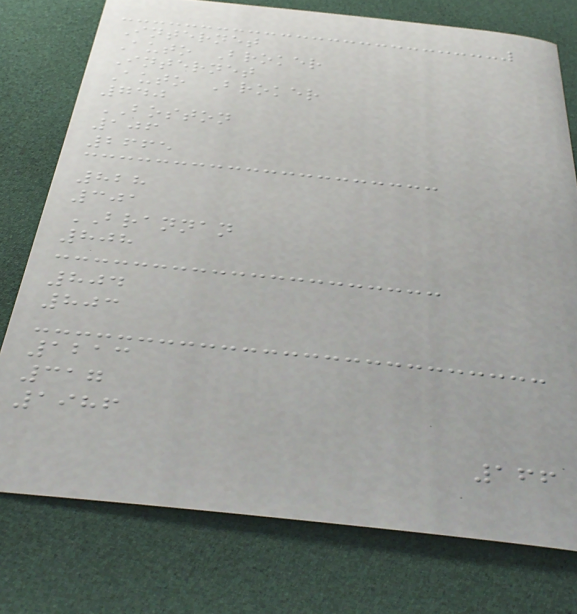Internet
Auto Broker
Internet
Auto Broker
740
BOSTON
106
2665
828
301
BRANNAN
808
804
803
1213
317
1986
166
